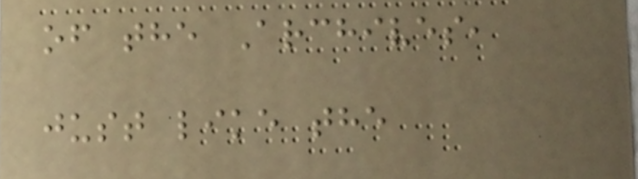of the Archives,
just like the
